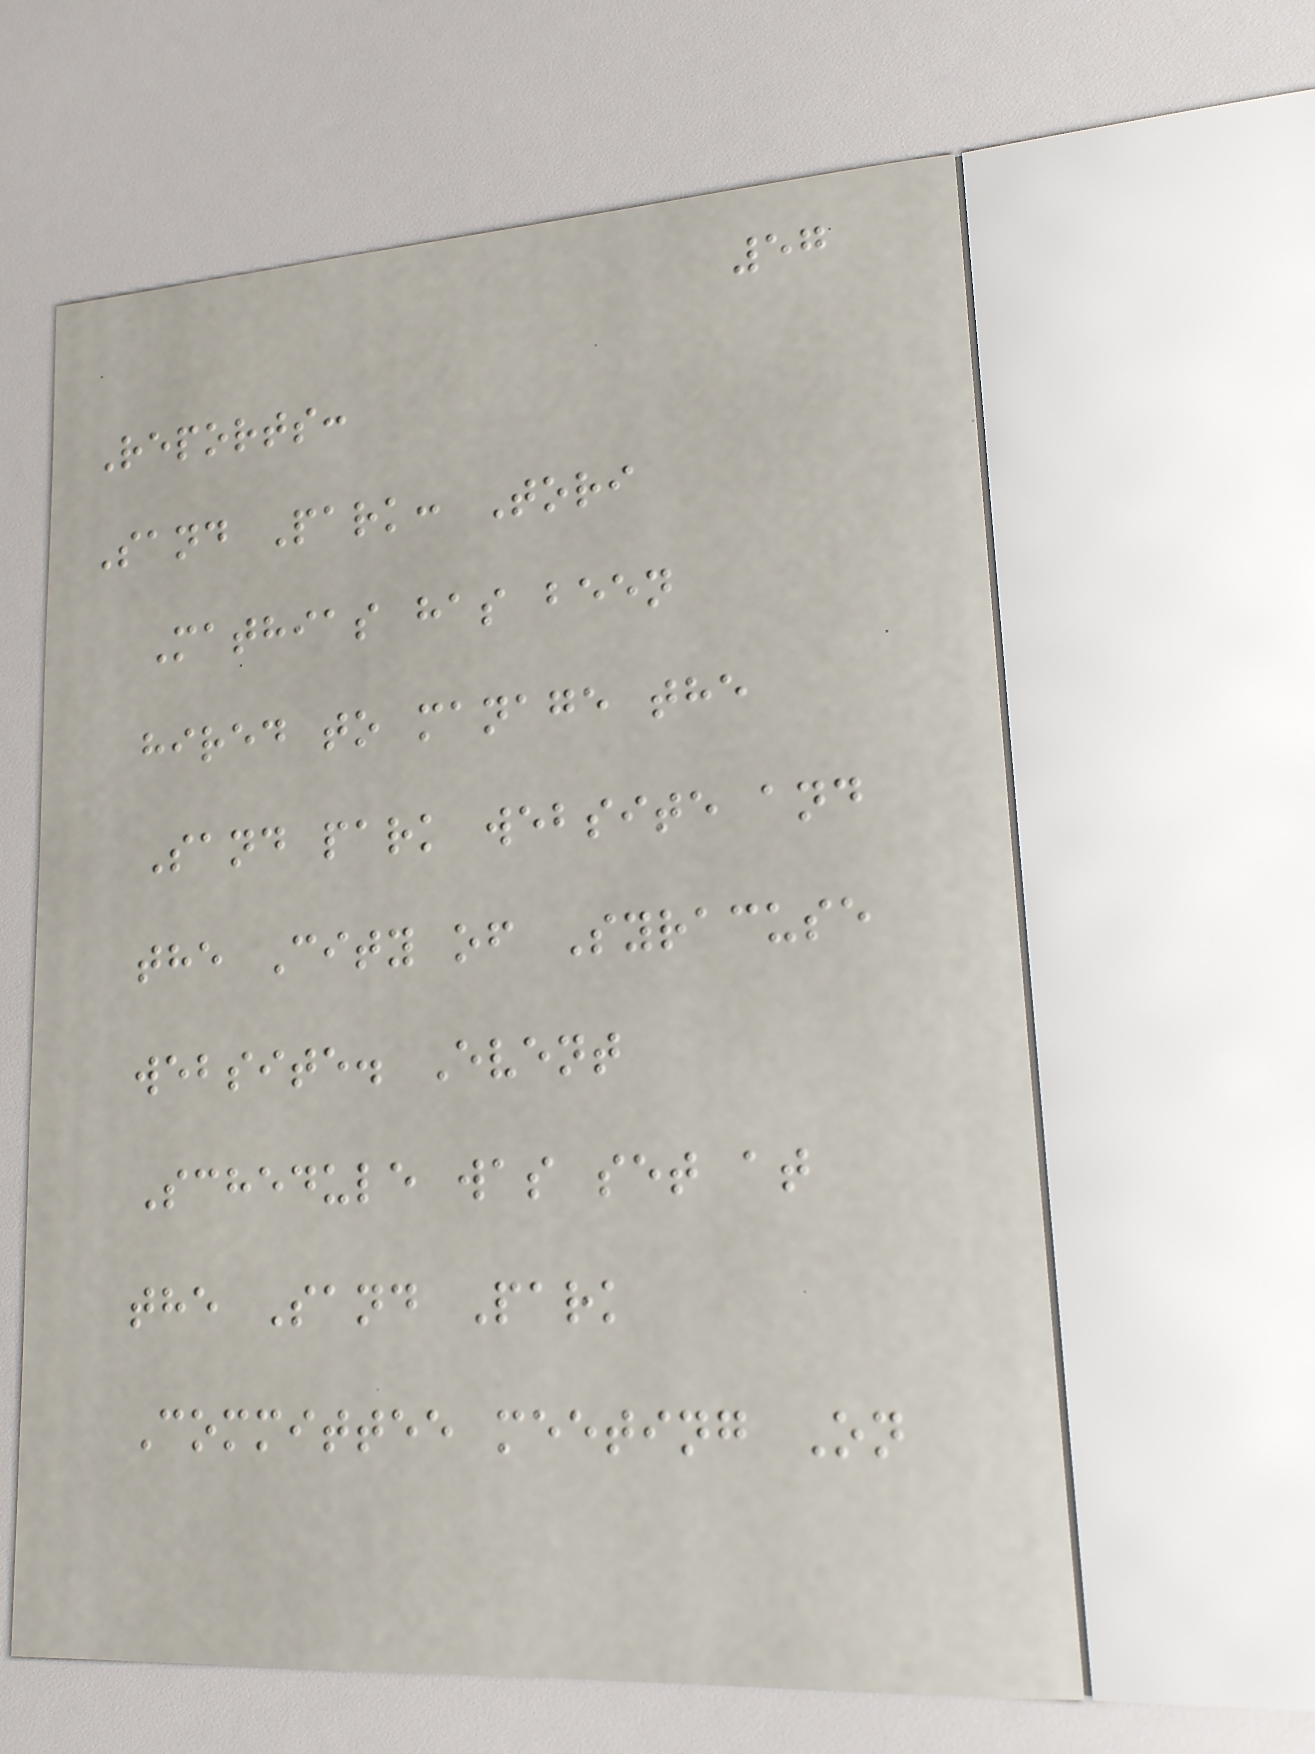57
Reports:
Sand Park: Tori
Mathias has been
hired to manage the
Sand park website and
the City of Syracuse
website. Event
Schedule was set at
the Sand Park
Committee meeting On
